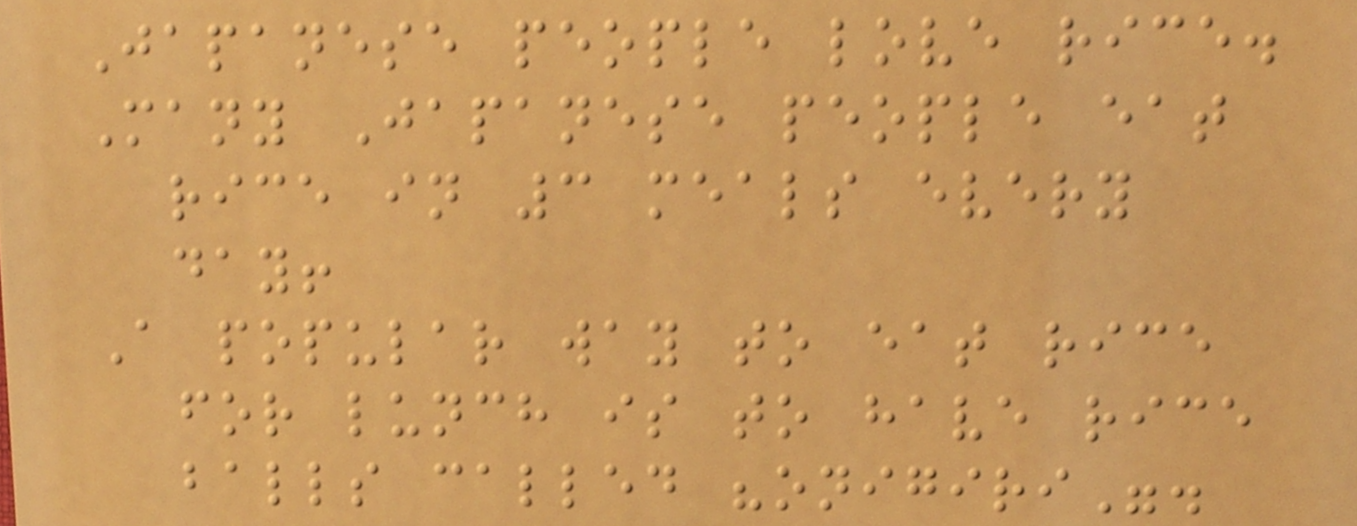Japanese people love rice.
Many Japanese people eat
rice in 3 meals every
day!
A popular way to eat rice
for lunch is to have rice
balls called "onigiri".
